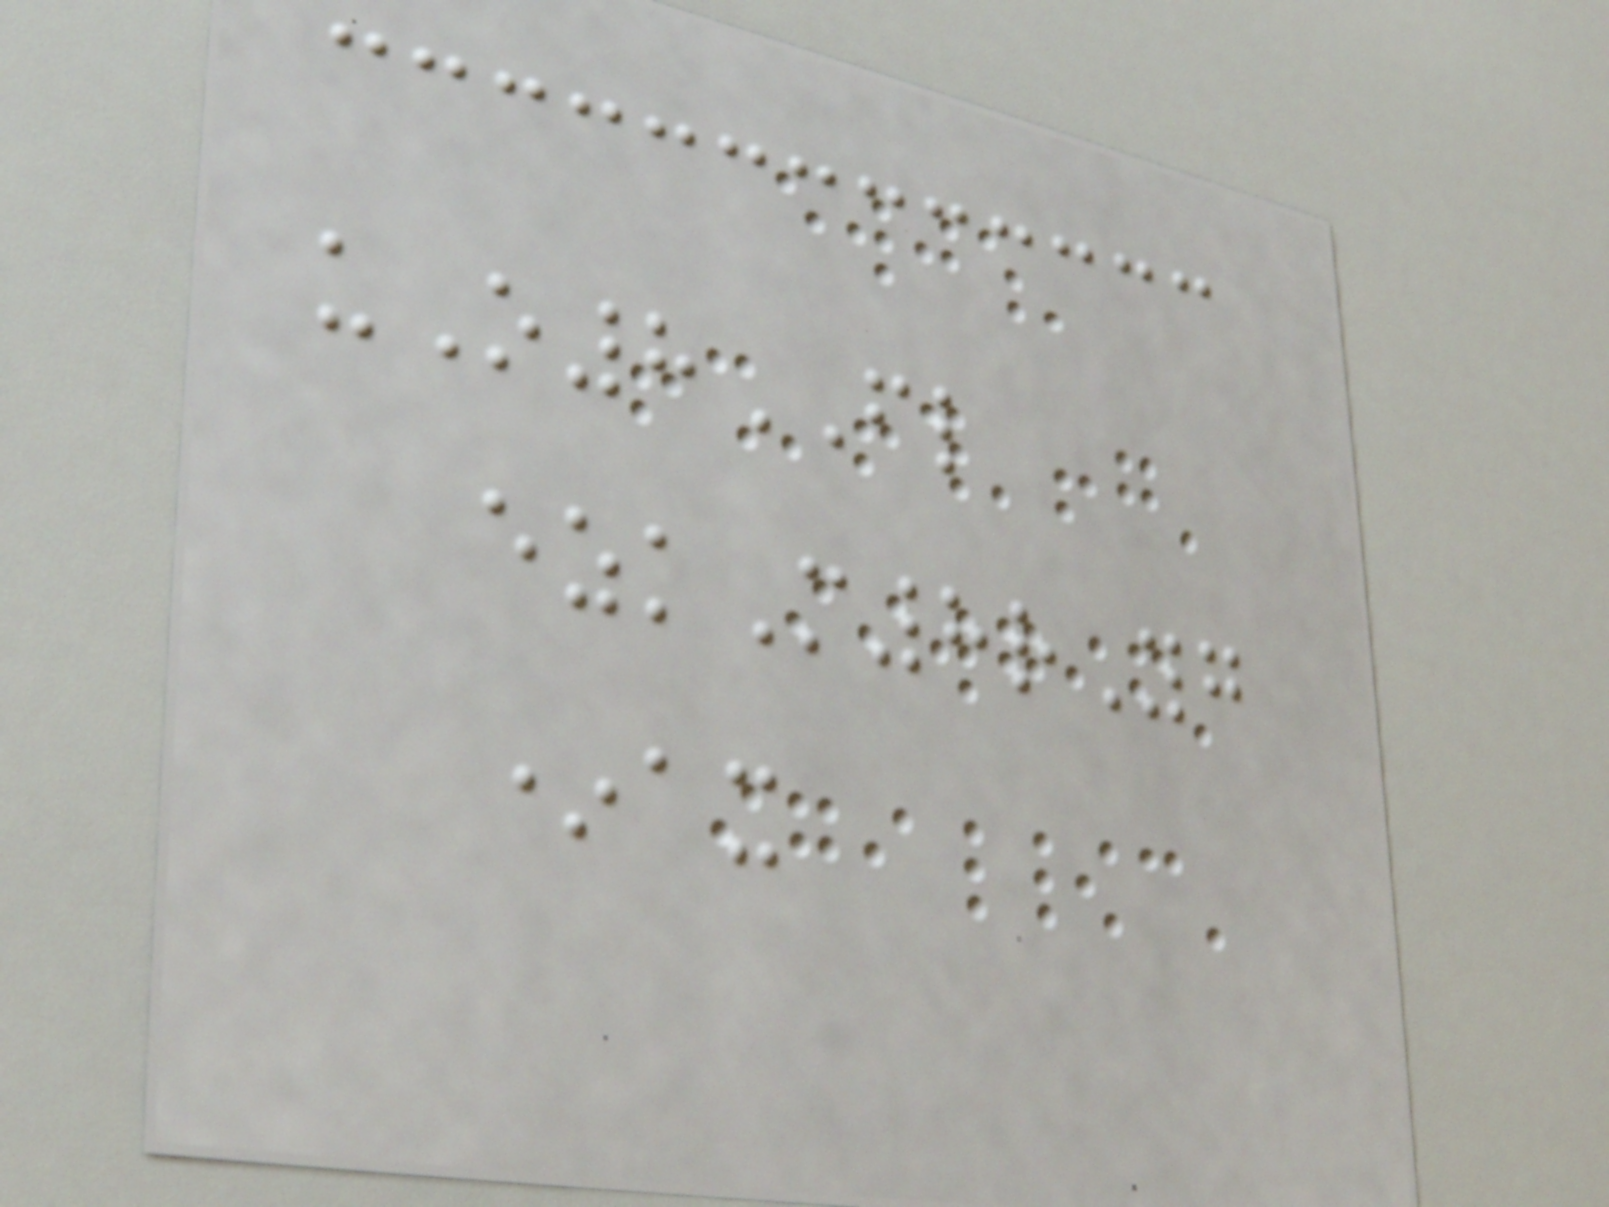uO8FL
ezkM8rYg
*ax
